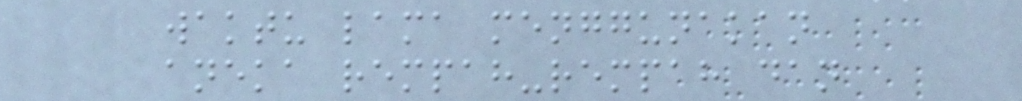waktu lama menggunakan
aneka rempah-rempah dan
